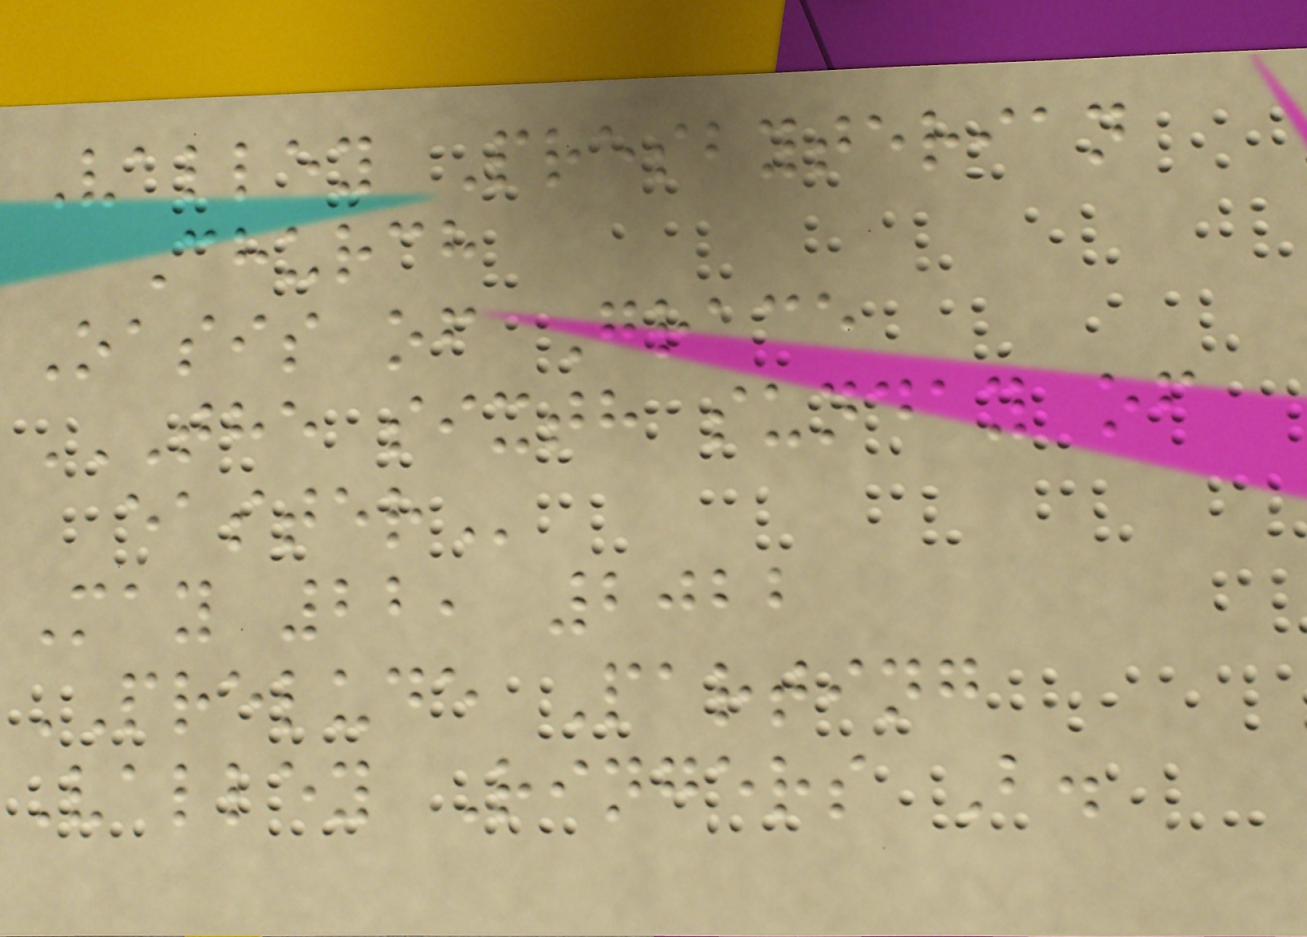Valley Presbyterian
Church
Oasis of Grace
THE SIXTH SUNDAY OF
EASTER
May 22, 2022
PRELUDE Parting
Valley Ringers B.
